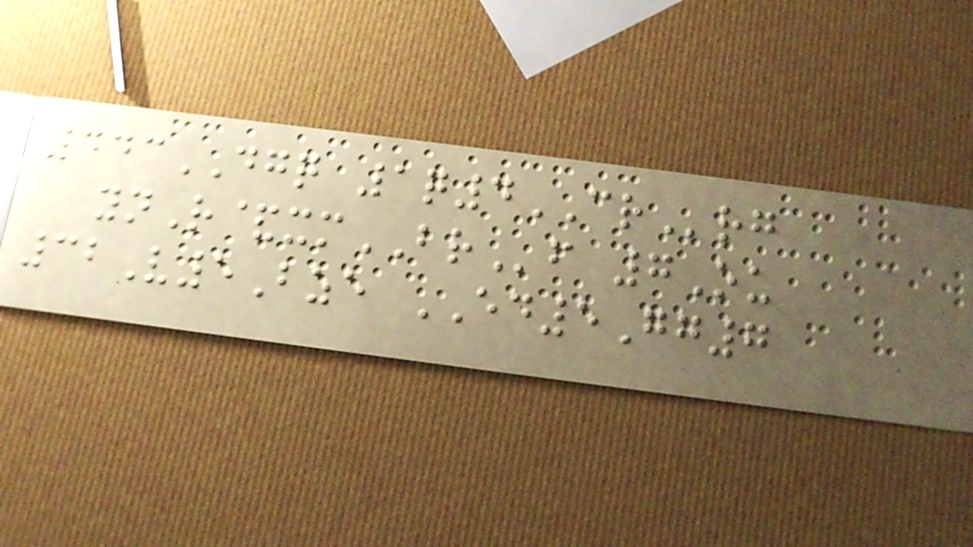443DGQ 1q4CRrg
ynR&xmBRf 7Ou
32V5Bze ED5Gg7
